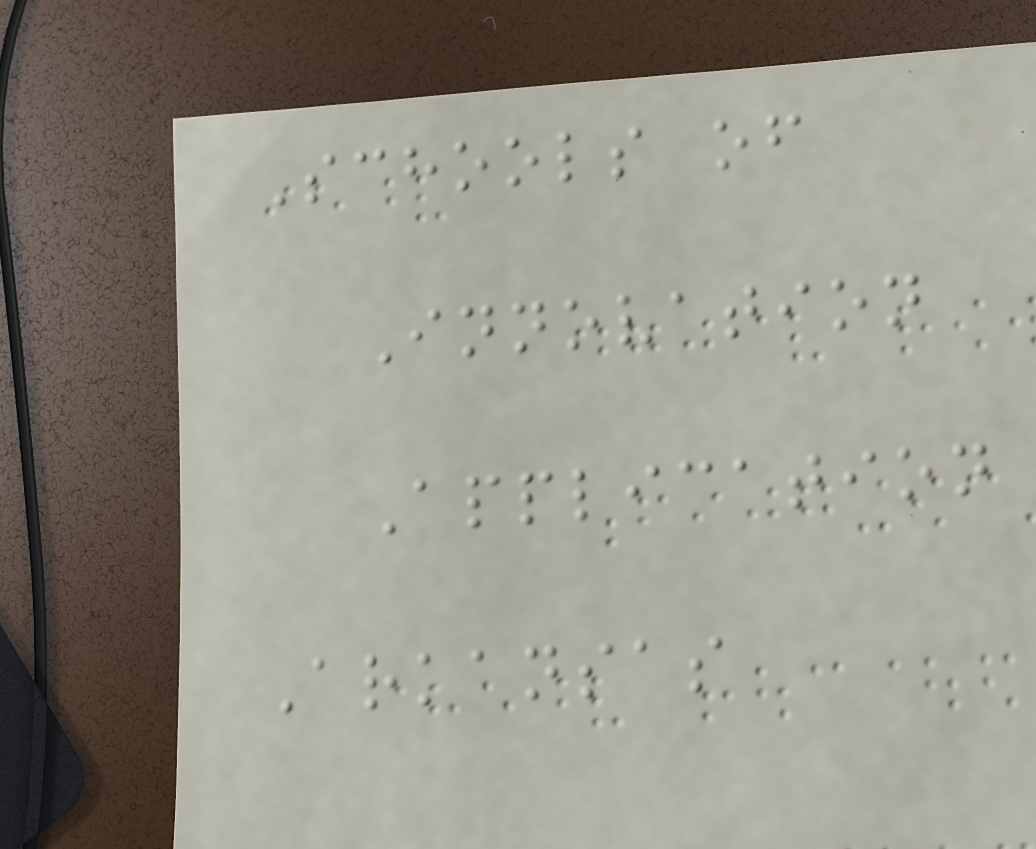Schools of
Innovation
Application
Arkansas
